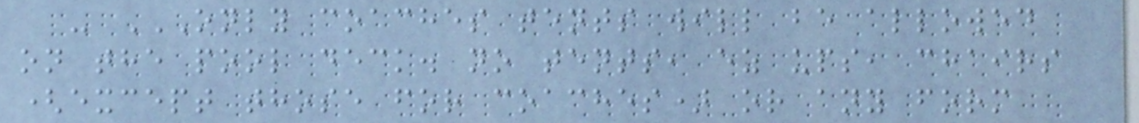- ONLY COACHES TENTS WILL BE ALLOWED
ON THE POOL DECK. NO TENTS, EZ UPS, CHAIRS
(EXCEPT THOSE FOR COACHES) OR ANY FORM
